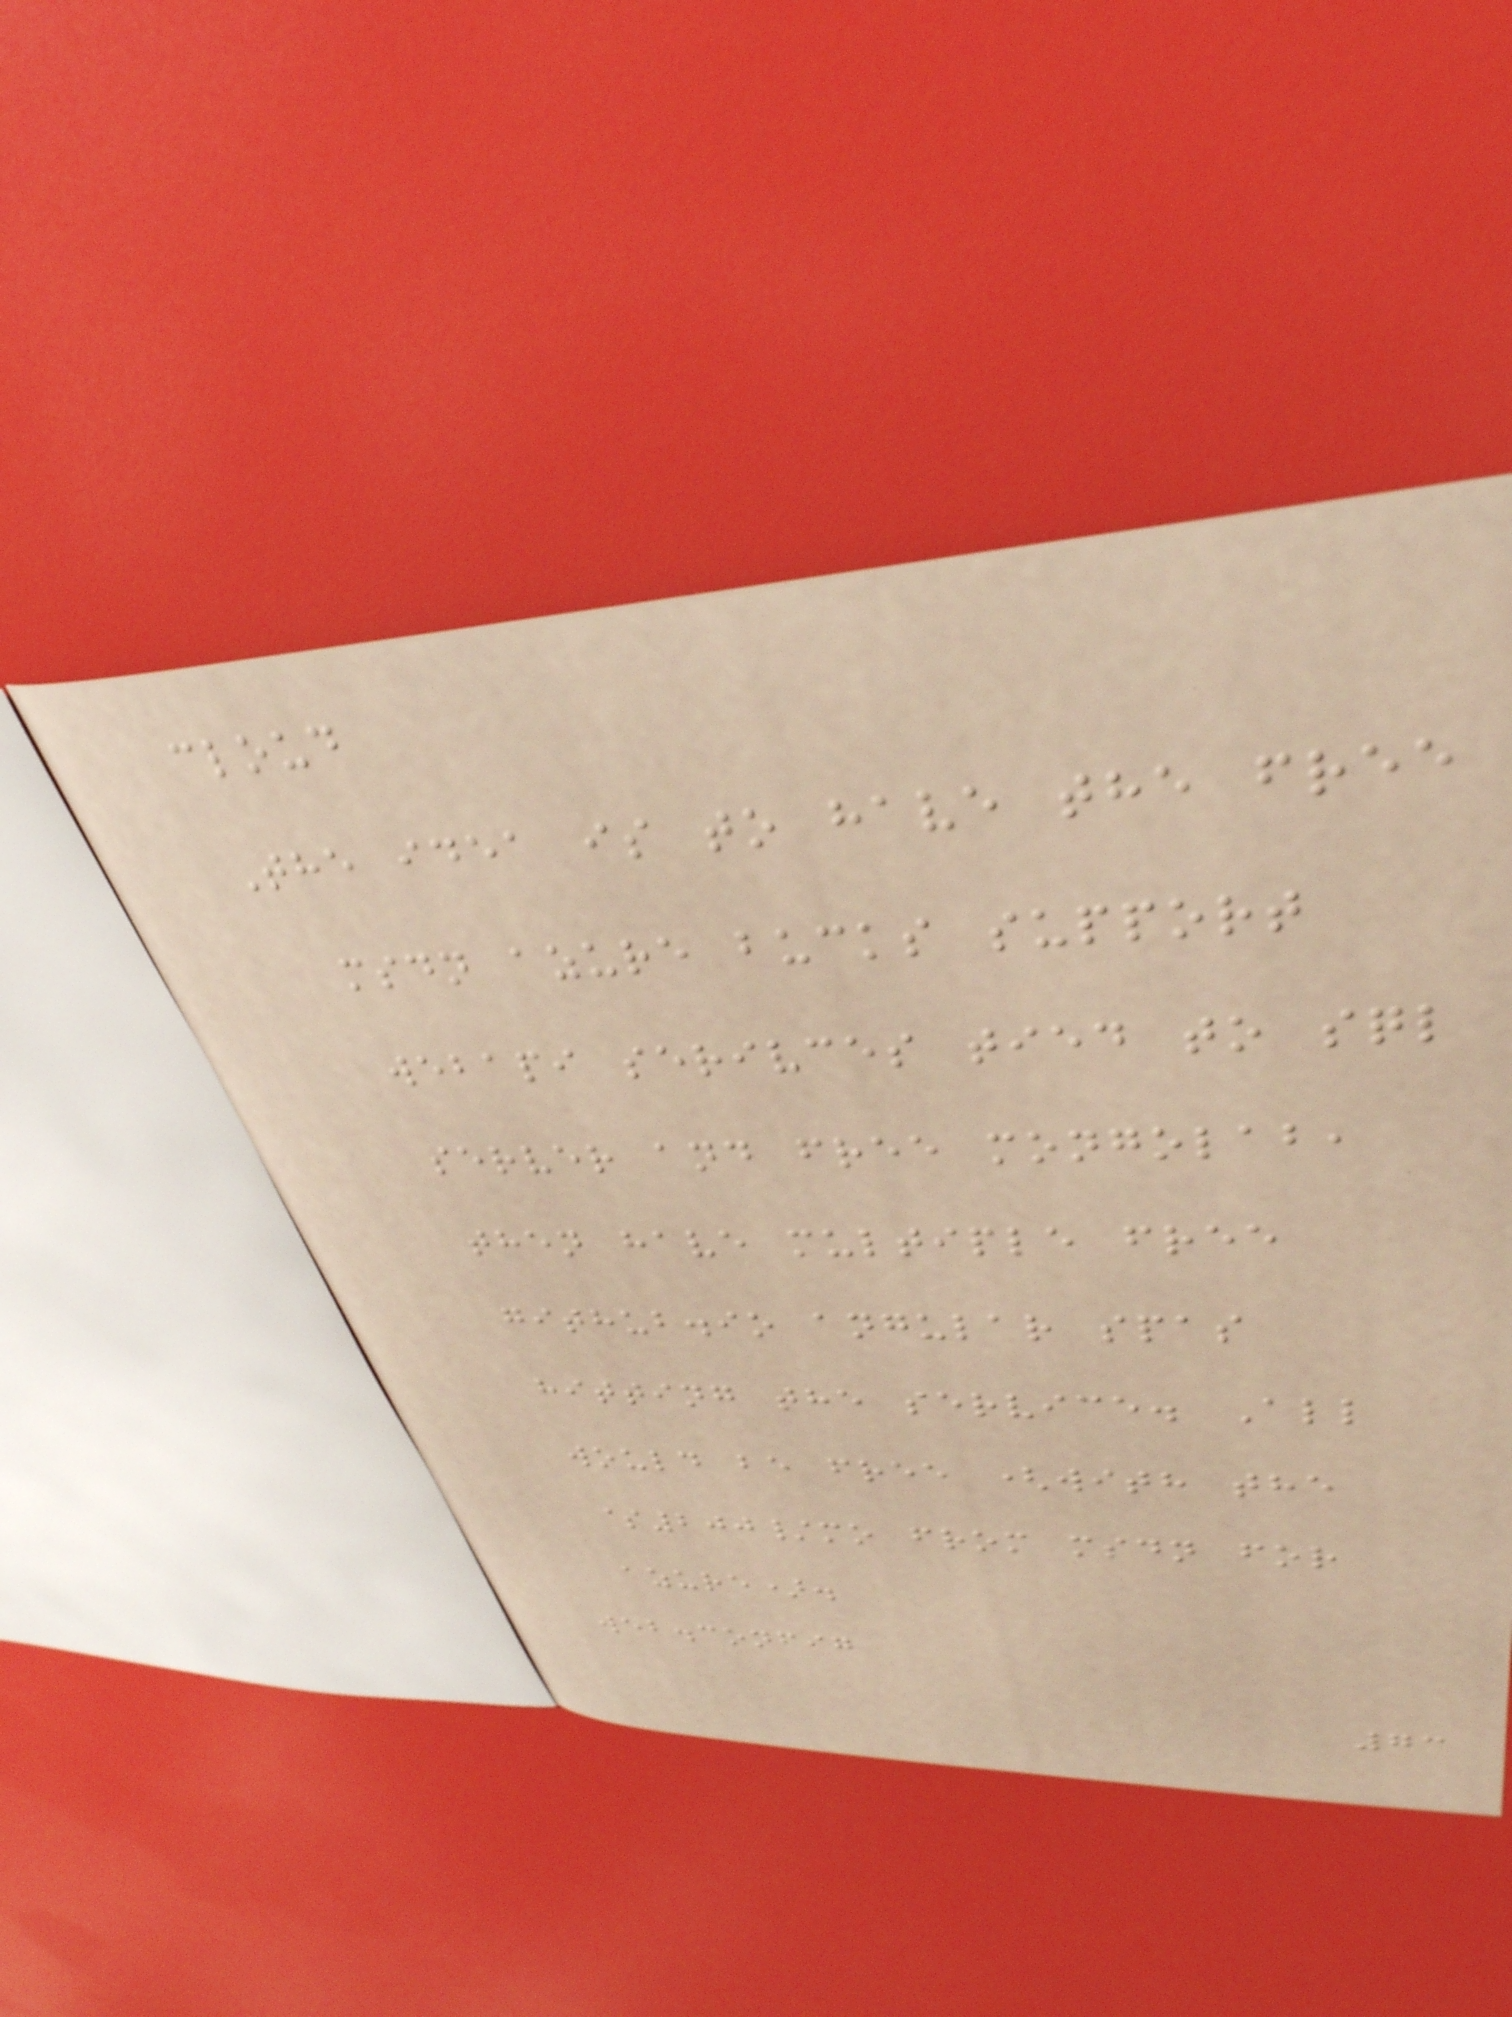cloud
The idea is to have the free
msdn azure bucks support
webapi serivces tied to sql
server and free mongolab,
then have multiple free
github.io angular spas
hitting the service. All
would be free (with the
$200/mo from msdn for
azure).
web.config
73
